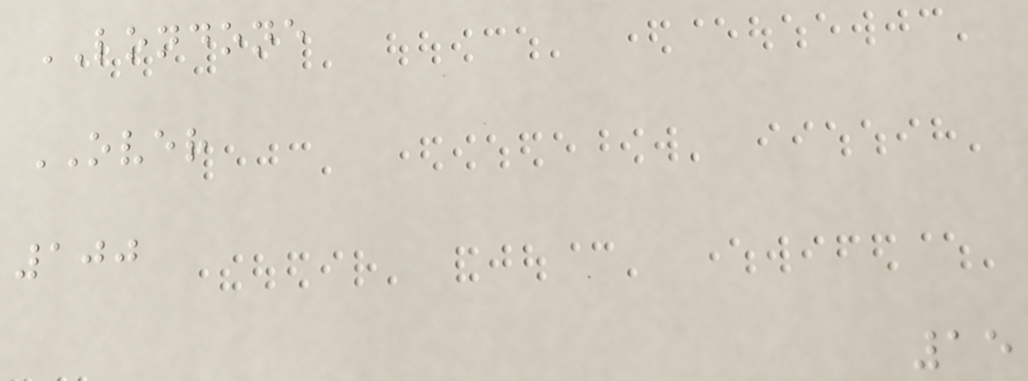LONDONE
OVER
100
15
